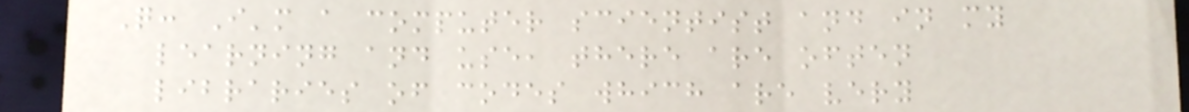Q: I'm a computer scientist and in my
learning and use, there are often
libraries of codes which are very
